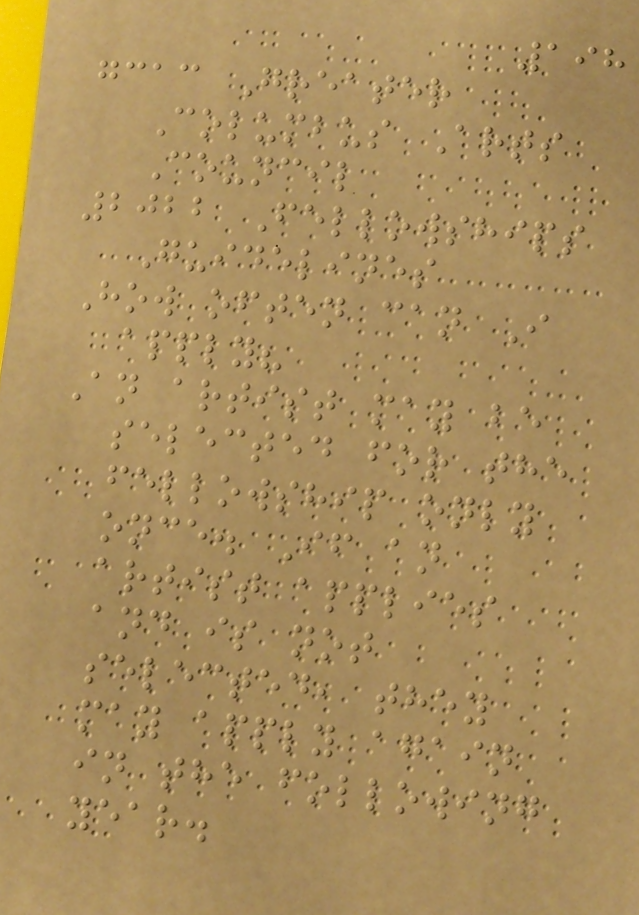198
gcac Greater
Columbus Arts
Council
2022 Fellowships
Guidelines
How often can I
apply?
An artist may be
selected for the
fellowship only
once. If an
artist applies
and is not
selected, they
may apply again
in the following
year.
